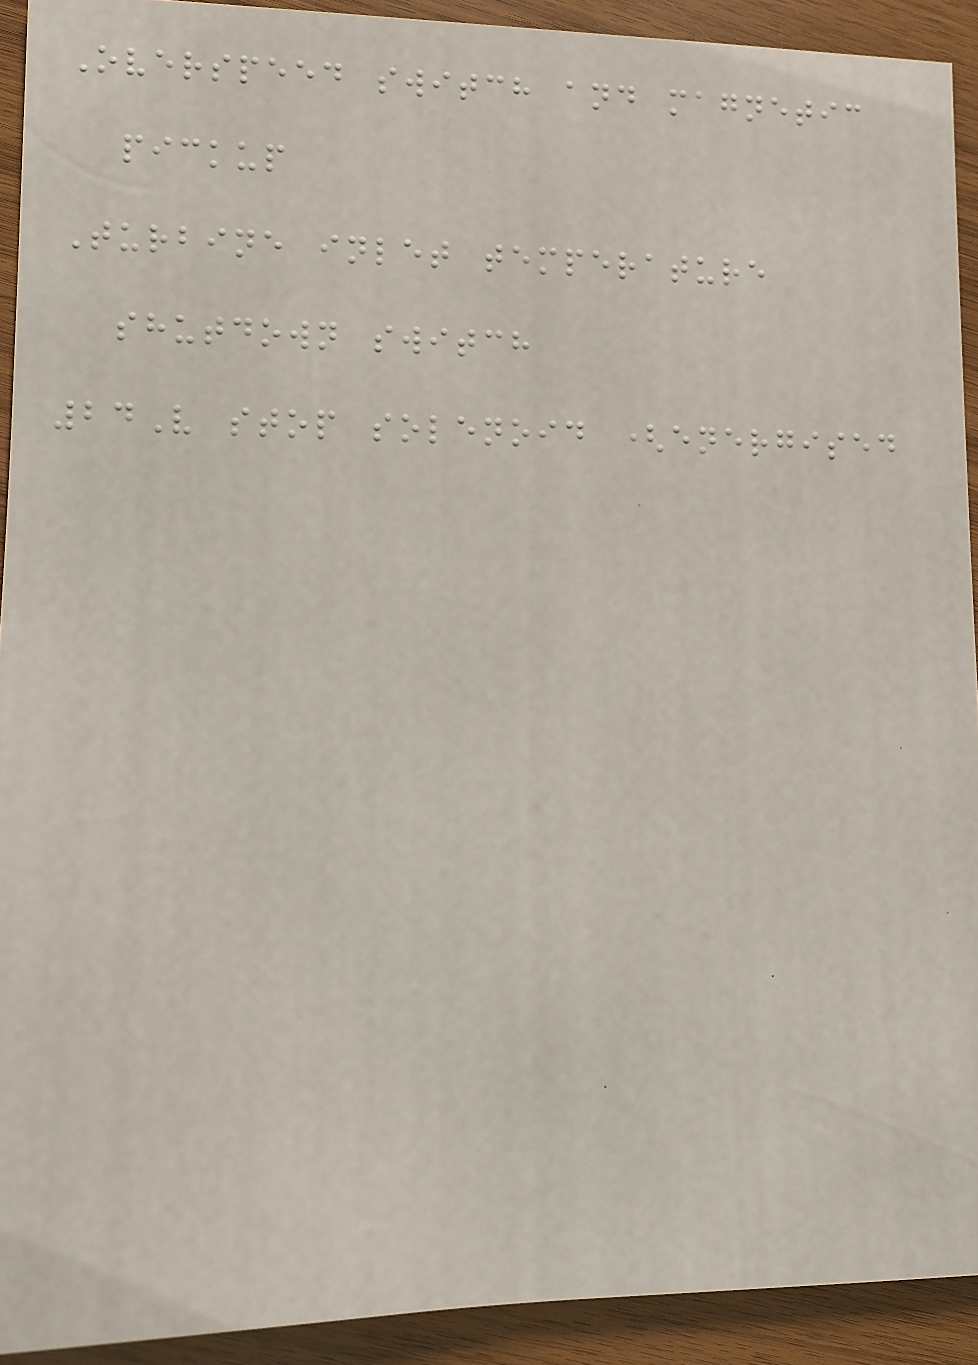Overspeed switch and magnetic
pickup
Turbine inlet temperature
shutdown switch
24V stop solenoid (energised
